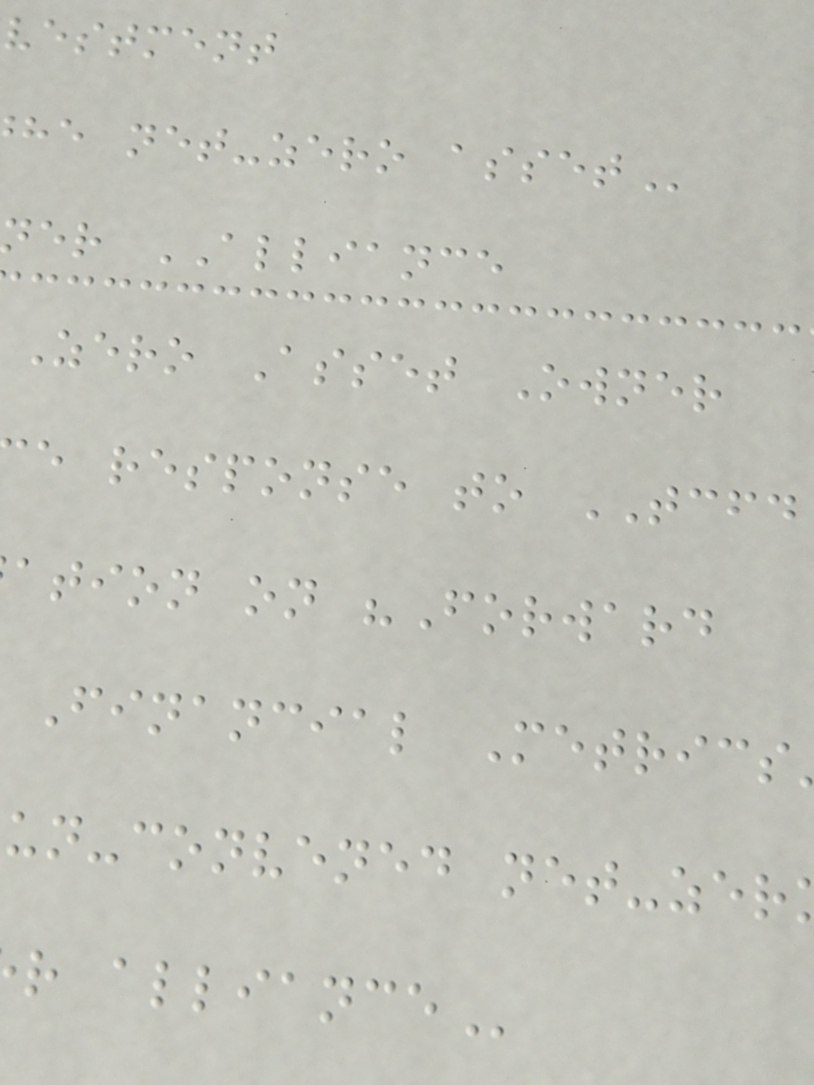vestment
he net-zero
er ALLIANCE
Zero Asset Owner
e response to TCFD
ation on "Forward
Financial Metrics
un-convened
